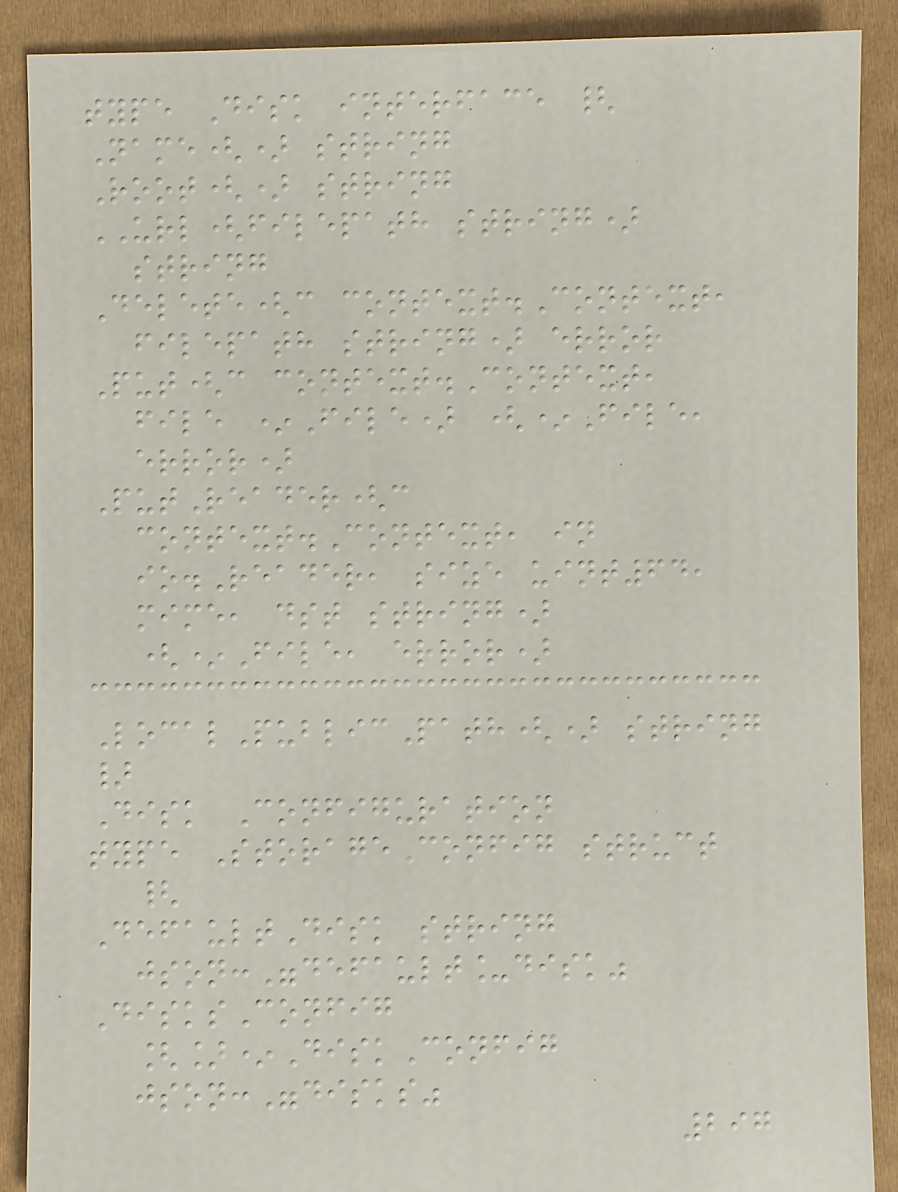type Disk interface {
Name() string
Root() string
URL(filepath string)
string
Delete(c context.Context,
filepath string) error
Put(c context.Context,
file *File) (*File,
error)
PutReader(c
context.Context, in
io.Reader, size uint64,
mime, dst string)
(*File, error)
LocalPublicPath() string
}
Disk Configuration
type StorageConfig struct
{
DefaultDisk string
json:"default_disk"
DisksConfig
[]*DiskConfig
json:"disks"
297
